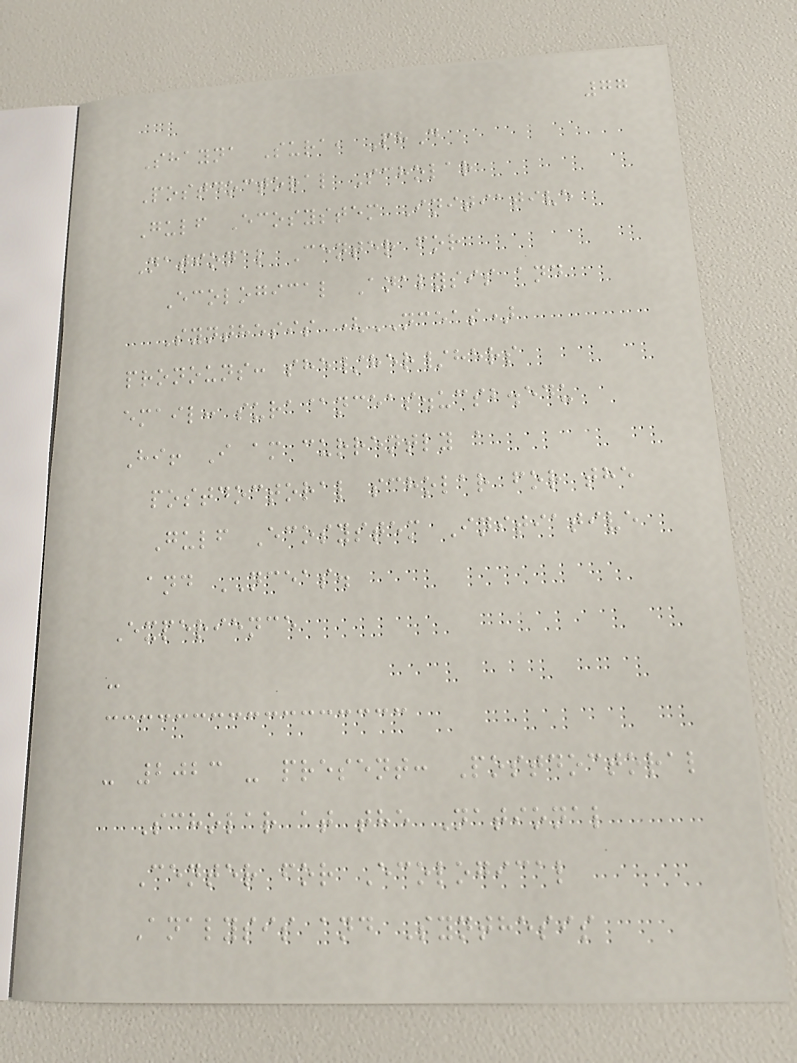77
Shayna Sura, PhD
Postdoctoral Scholar
Gulf Ecosystem Initiative
National Center for
Ecological Analysis and
Synthesis (NCEAS)
pronouns: she/her/hers
email: sura@nceas.ucsb.edu
Hi! I am currently a
postdoctoral scholar for the
Gulf Ecosystem Initiative
and NCEAS.
Experience
-
- 2023 - present: Postdoctoral
Scholar at the National
Center for Ecological
Analysis and Synthesis
